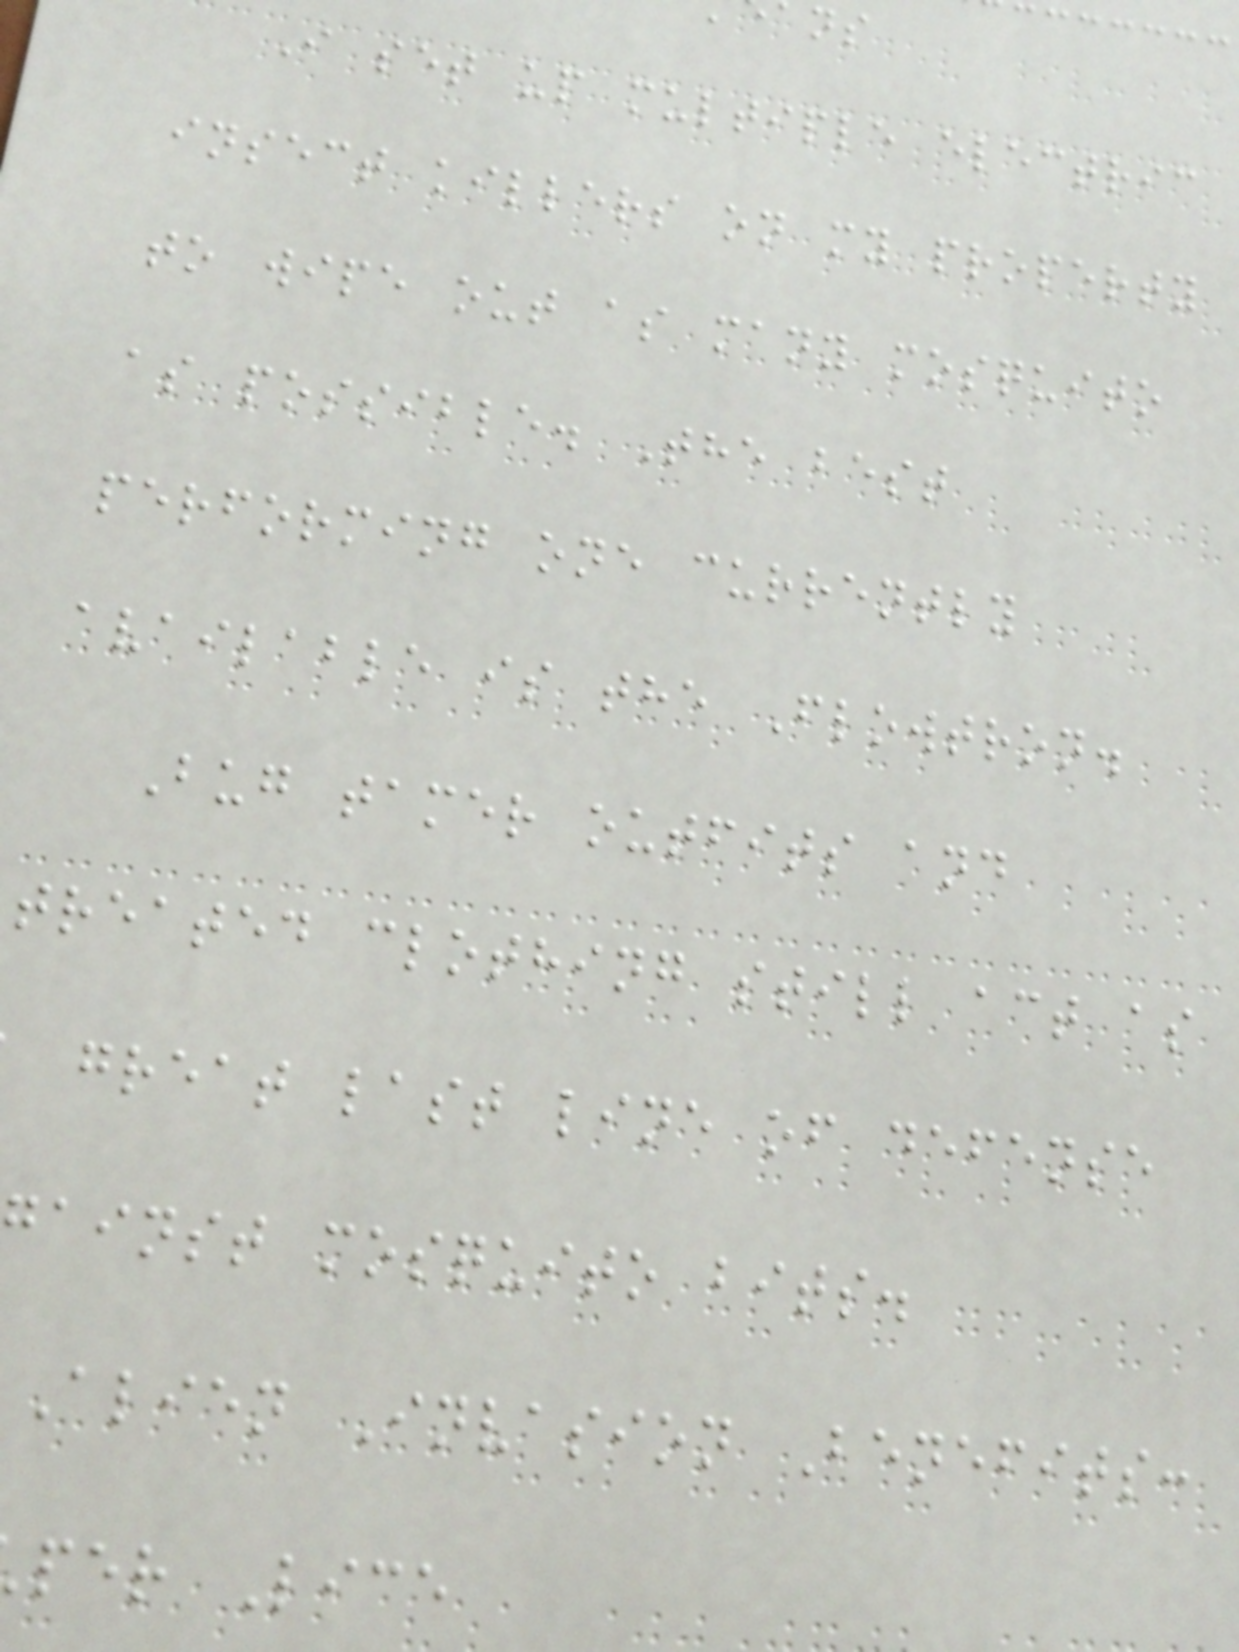I set up multiple electric
insect killers on my property
to wipe out as many mosquito
as possible. The best
performing one currently
available is the Flowtron.
Bug tamer outfits and
treated clothing still act as
great last line of defense
ainst mosquito bits.
Alien Invasion Benefits:
per Lice
